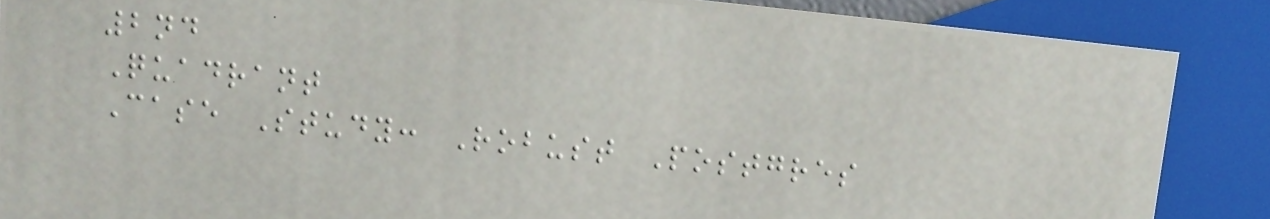2nd
Quadrant
Case Study: Robust Postgres
